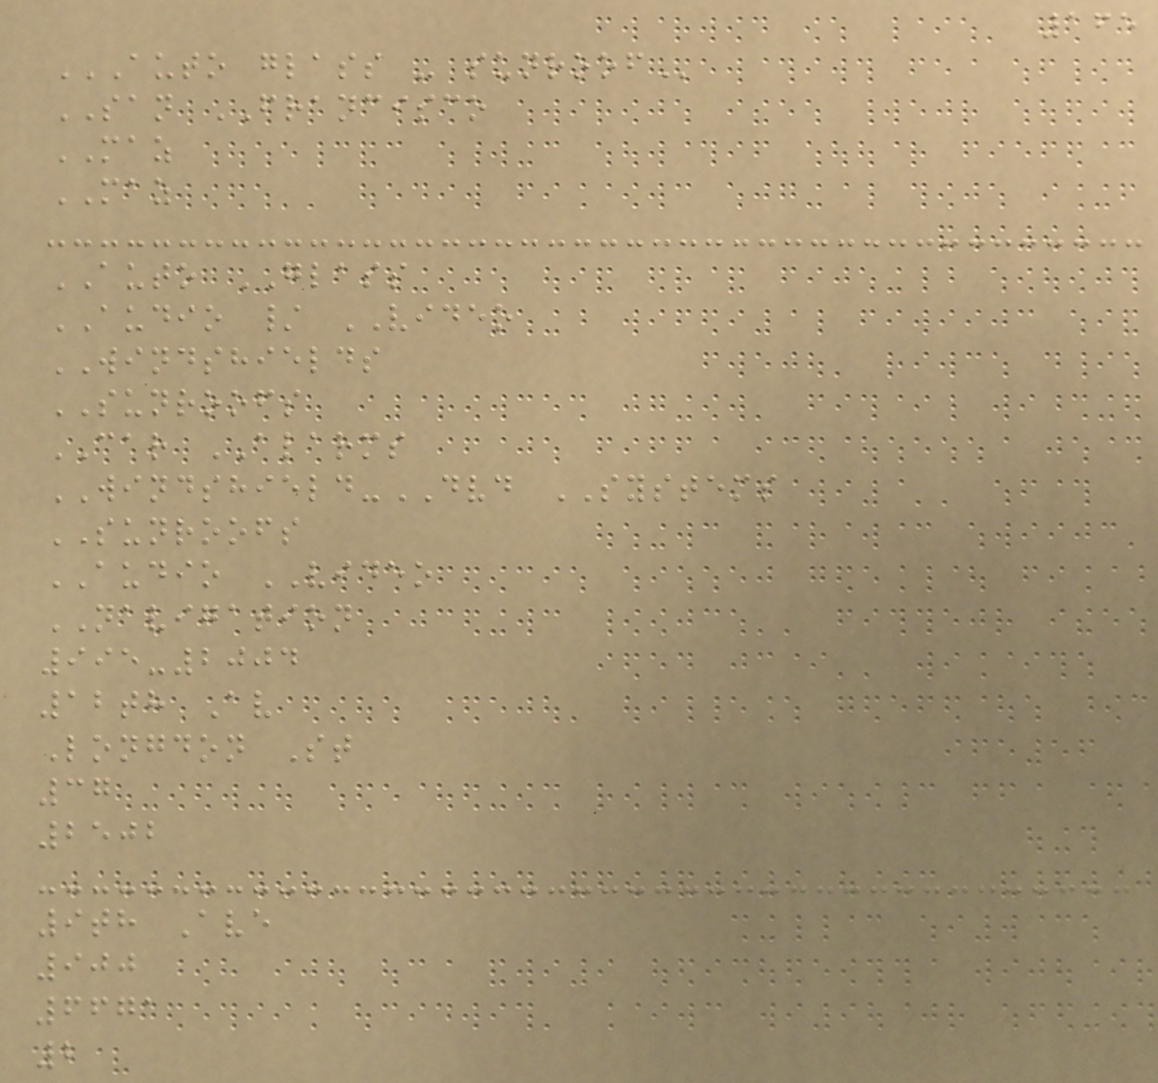165
AUTO GLASS - SUNROOF
SAN FRANCISCO
MAZ
MAZ
AUTO GLASS
AUDIO / VIDEO
WINDSHIELDS
SUNROOFS
CAR ALARMS
WINDSHIELD-DVD SYSTEMS
SUNROOFS
AUDIO VIDEO
NAVIGATION
995-2004
12th Av
Longdon St
37
2502
9th Ave
900
6671
2
